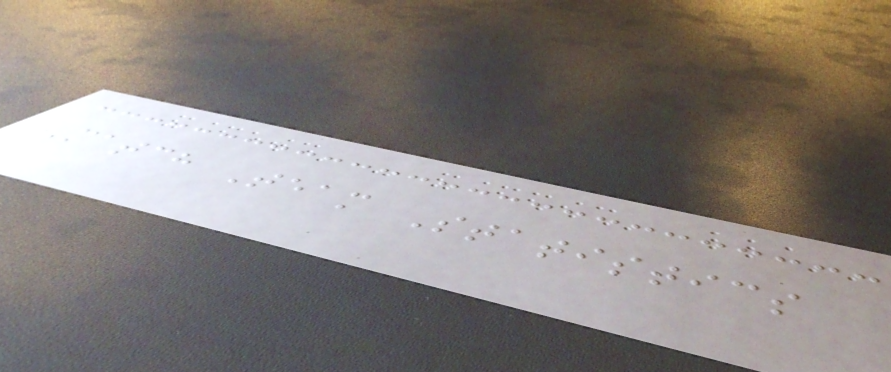Match Team Statistics
